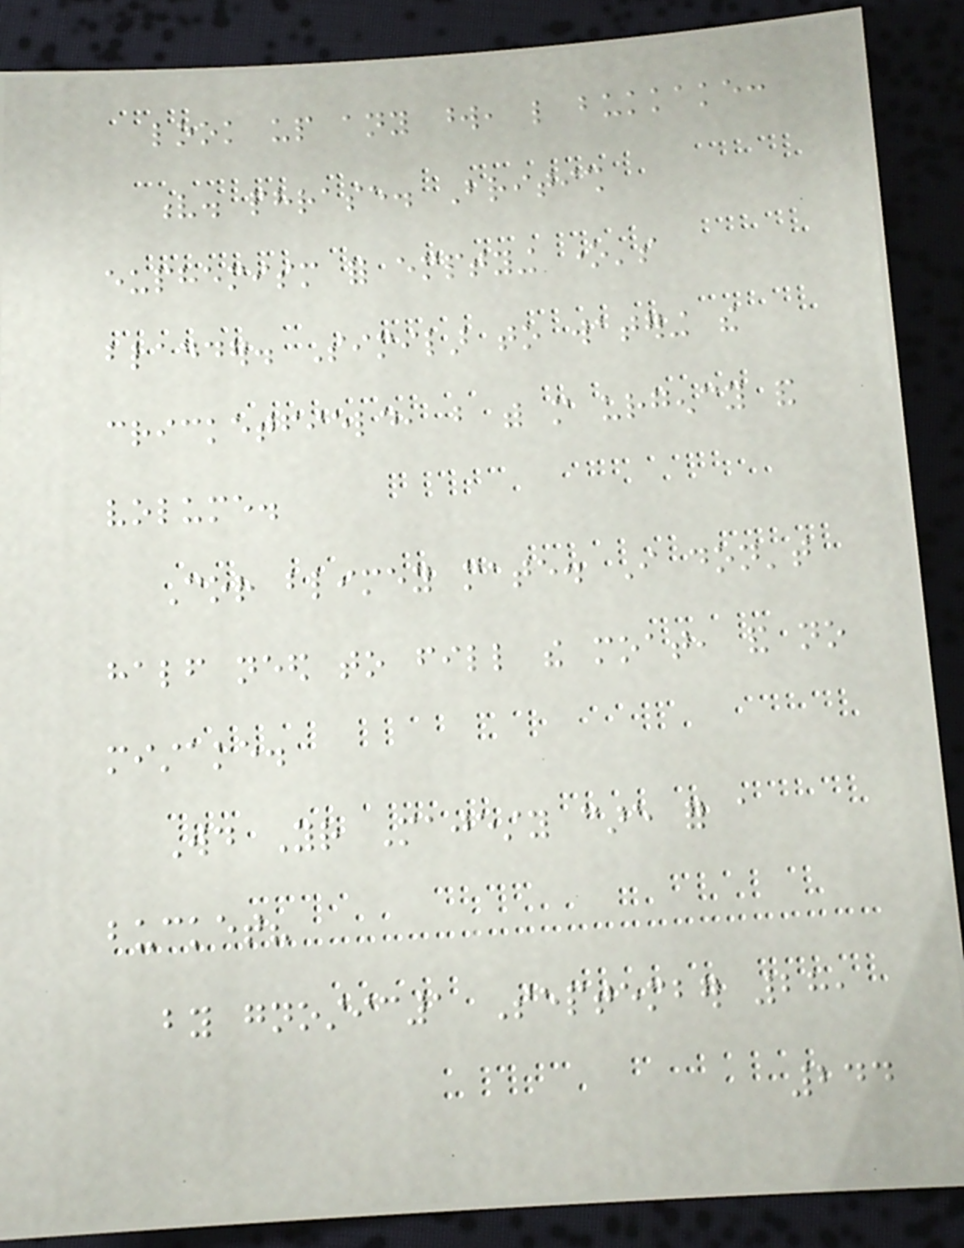look up any word, like bukkake:
v. phrase. British
euphemism for emptying one's
bladder. Similar to watering the
cricketfield, but with more urgency and
volume.
Cor blimey mate. I don't
half need to fill the moat, and no
mistake.
Would Your Majesty care for a
bucket?
by gnostic1 September 28,
244
